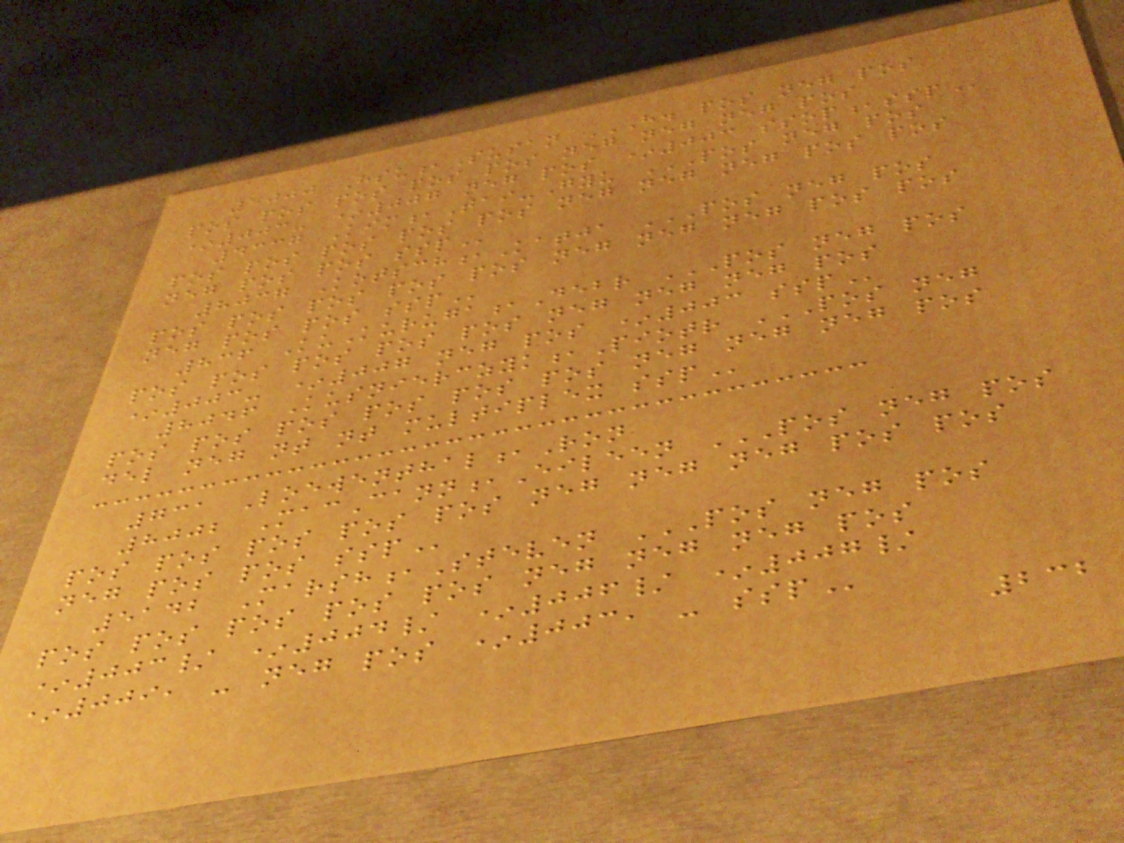5000 Hsu,Susan H. POS NEG POS
POS POS POS POS POS NEG NEG NEG POS
*003- *007 NEG POS *003 SSOP,SSP
4337 Kim,Tai-Gyu POS NEG POS
POS POS POS POS POS NEG NEG NEG POS POS
NEG POS POS SSP
8037 Kotsch,Katja POS NEG POS
POS POS POS POS POS NEG NEG NEG POS POS
NEG POS POS SSP
836 KuKuruga,Debr POS NEG POS
POS POS POS POS POS NEG NEG NEG POS
*003- *007 NEG POS *003 SSP
8046 Kusnierczyk,Piotr POS NEG
POS POS POS POS POS POS NEG NEG NEG POS
DEL NEG NT NT MULTIPLEX SSP
731 Loewenthal,Ron
8002 MacCann,Eileen POS NEG POS
POS POS POS POS POS NEG NEG NEG POS POS
NEG POS POS SSP
5142 Marsh,Steven POS NEG POS
POS POS POS POS POS NEG NEG NEG POS
*003/ *004/ *006/ *007/
*009, - NEG POS *003, - SSP
232
